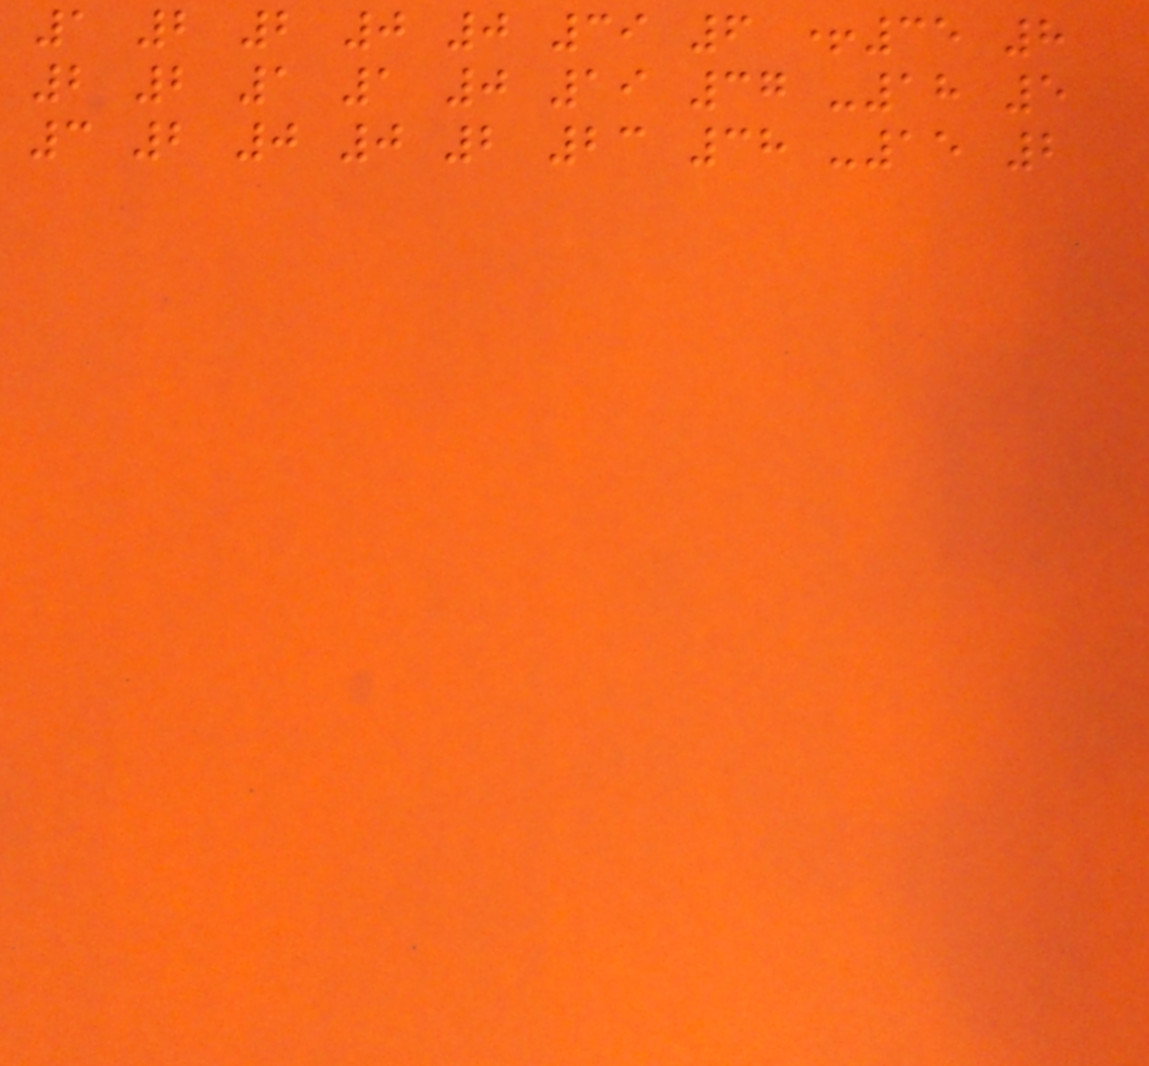1 2 2 0 0 39 6 +35 8
2 2 1 1 0 19 37 -18 5
3 2 0 0 2 23 38 -15 2
